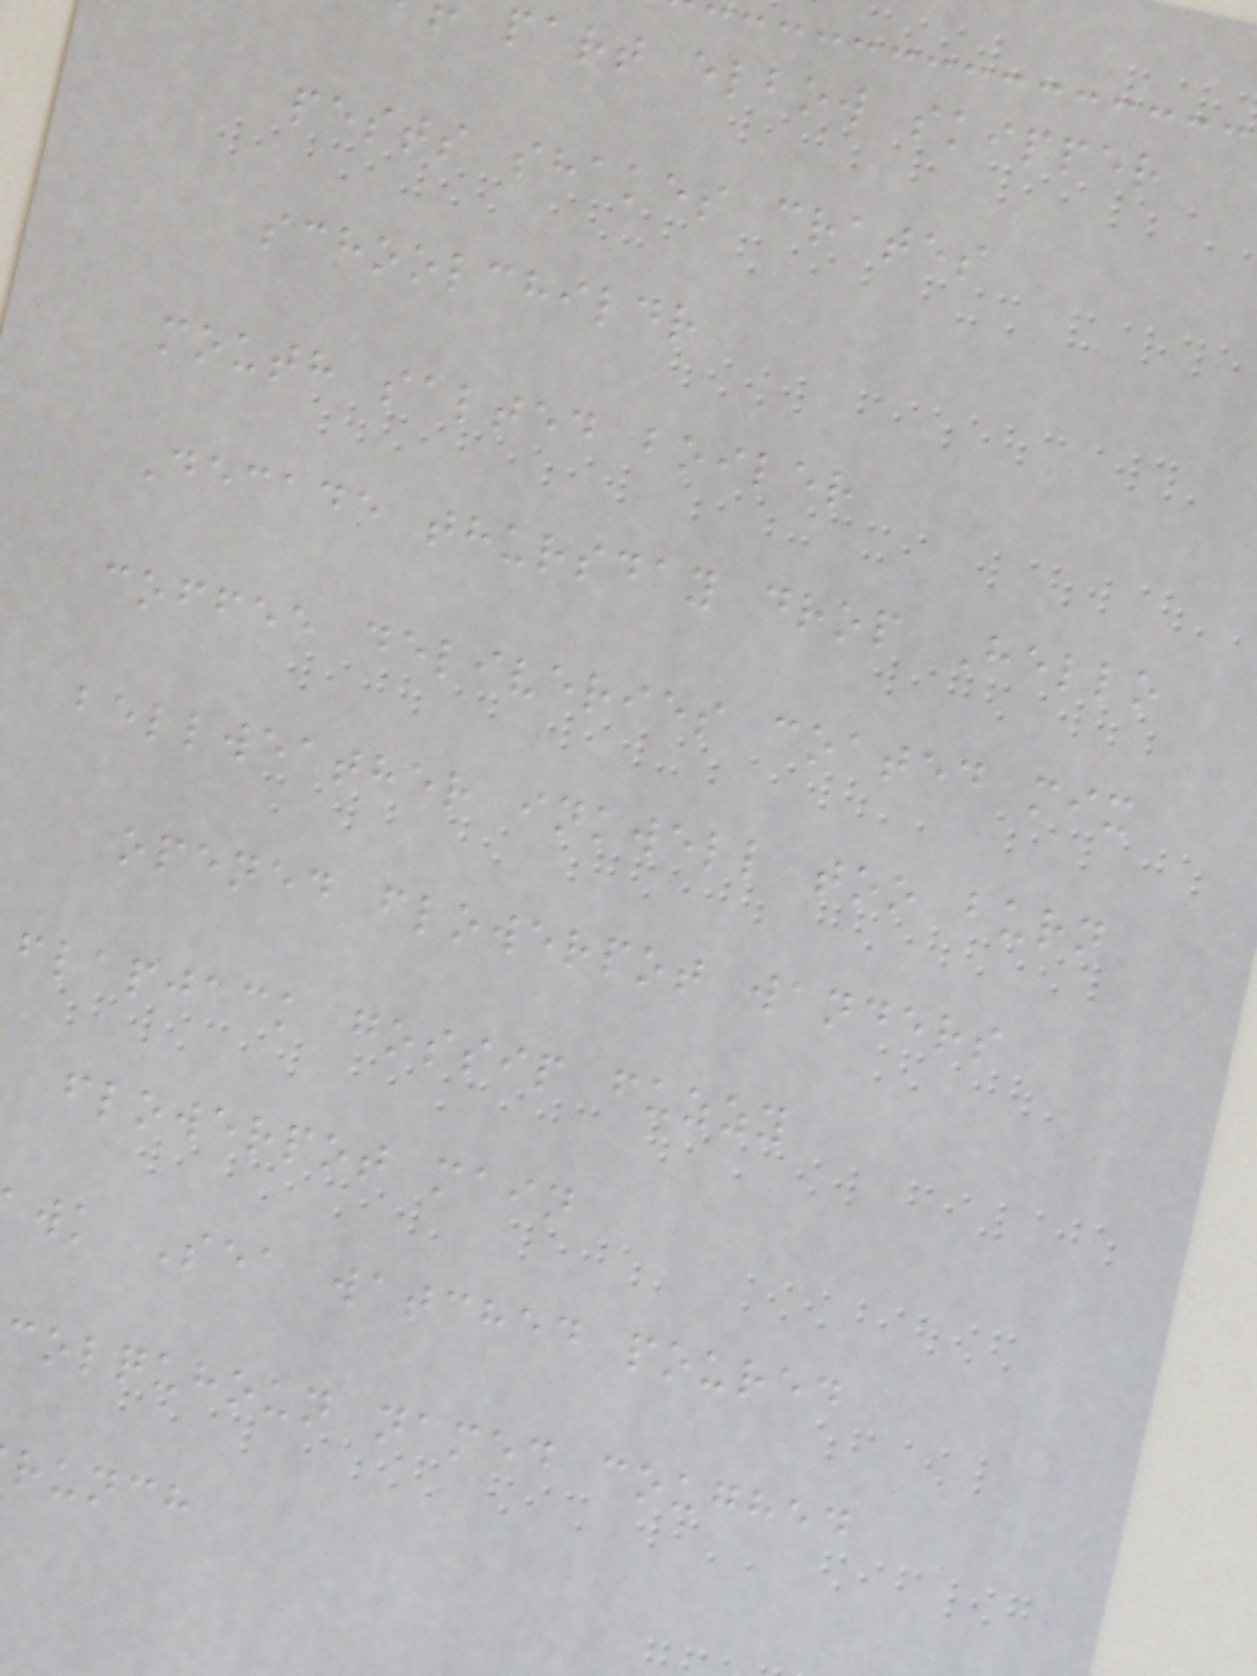part elbow skipper
pests shakes crates
schoolchildr
mouth salted boiler
Decade thursday drop Hello
coffee deliveries coated mix
bellweather inkwell too burn
opened flowerpot wanders
flapjack gossip fuzzy
flowerpot main
wk Sea watched poured
colquhoun named coughed
runch
